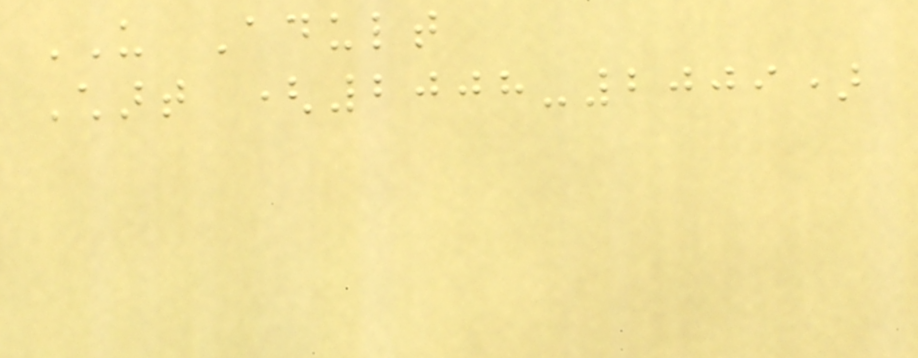US Adult
Chart (2008-2009)
